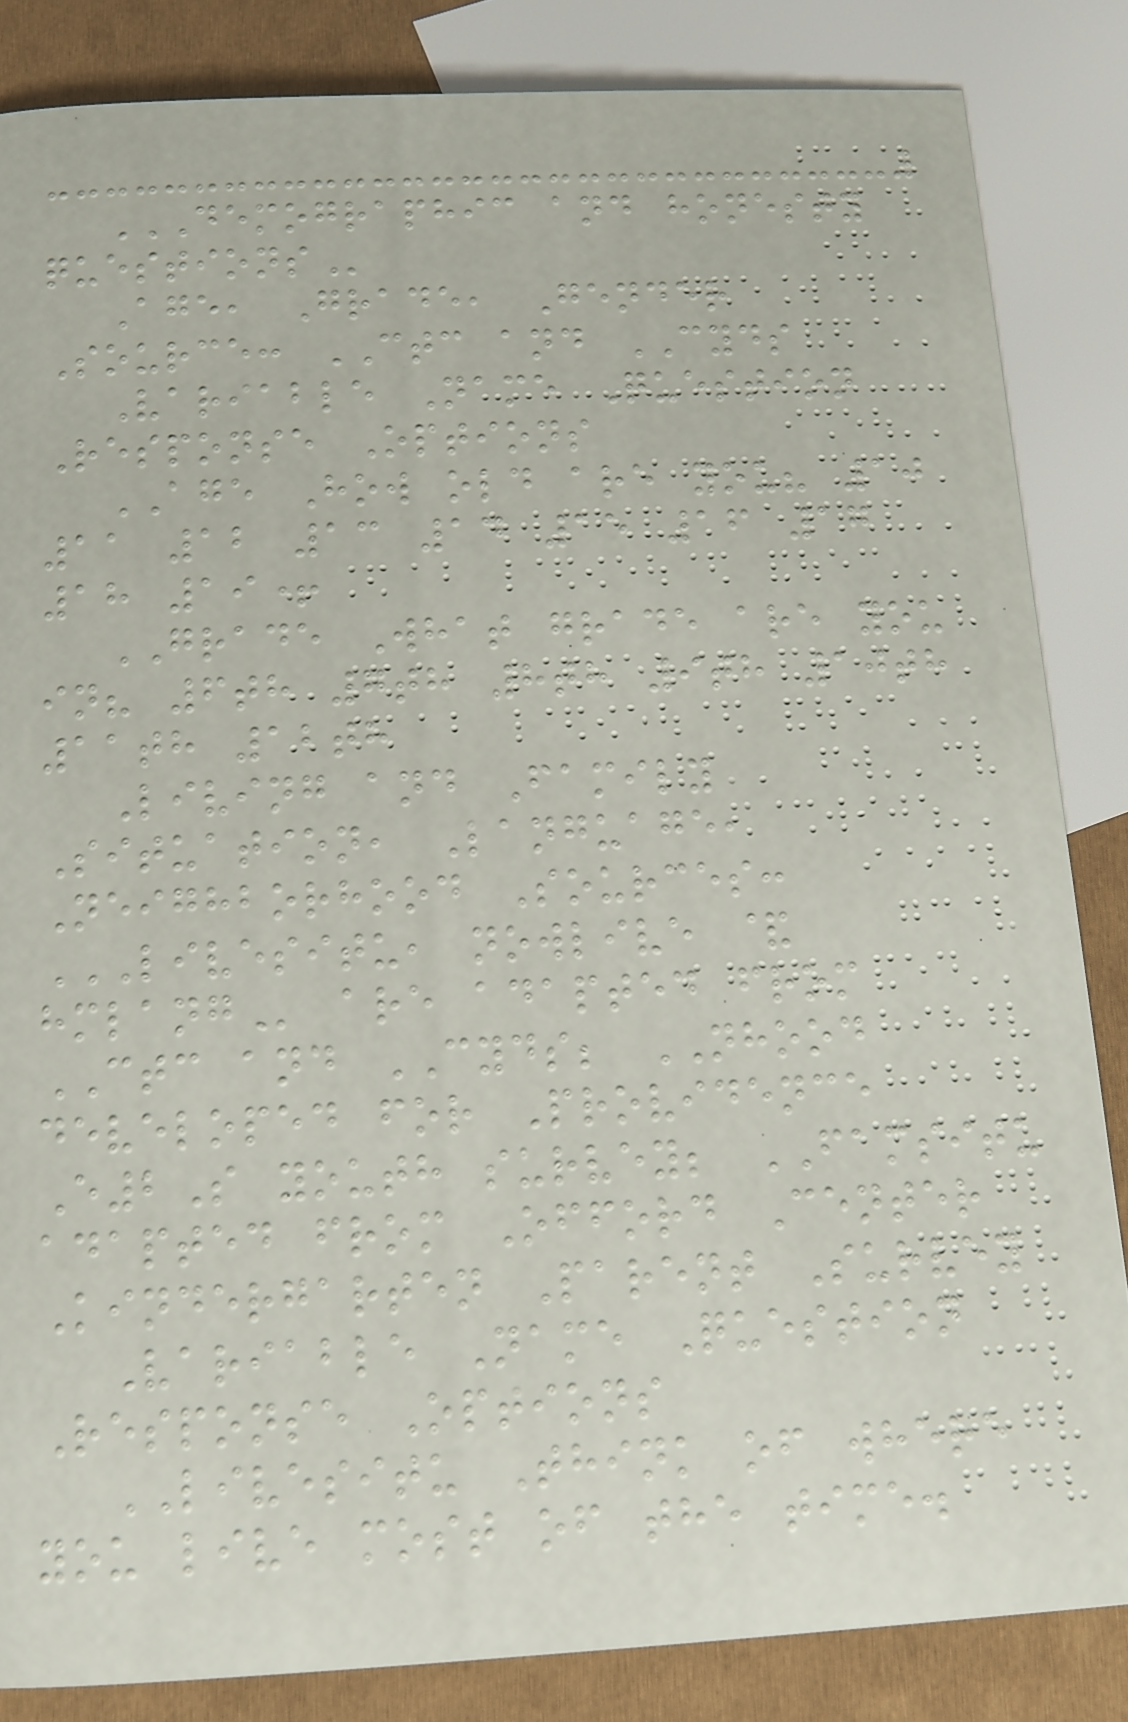DEMOGRAPHIC AND HONESTY
QUESTIONS
Age, Grade, Gender
Source: CTC and CYDS
Variable Name Question
Response Options
AGE How old are you? 10
11 12 13 14 15 16 17
18 19+
GRADE What grade are you
in? 6th 7th 8th 9th 10th
11th 12th
Living and Family
Situation, Language,
Neighborhood Sources:
LIVESITU, NOWLIVE &
HMLANG are adapted from
CTC and CYDS; NHOOD
developed for Providence
E2S youth survey; FAMSITU
adapted from Offord Center
Kindergarten Parent Survey
Variable Name Question
Response Options
LIVESITU Think of where
you live most of the time.
